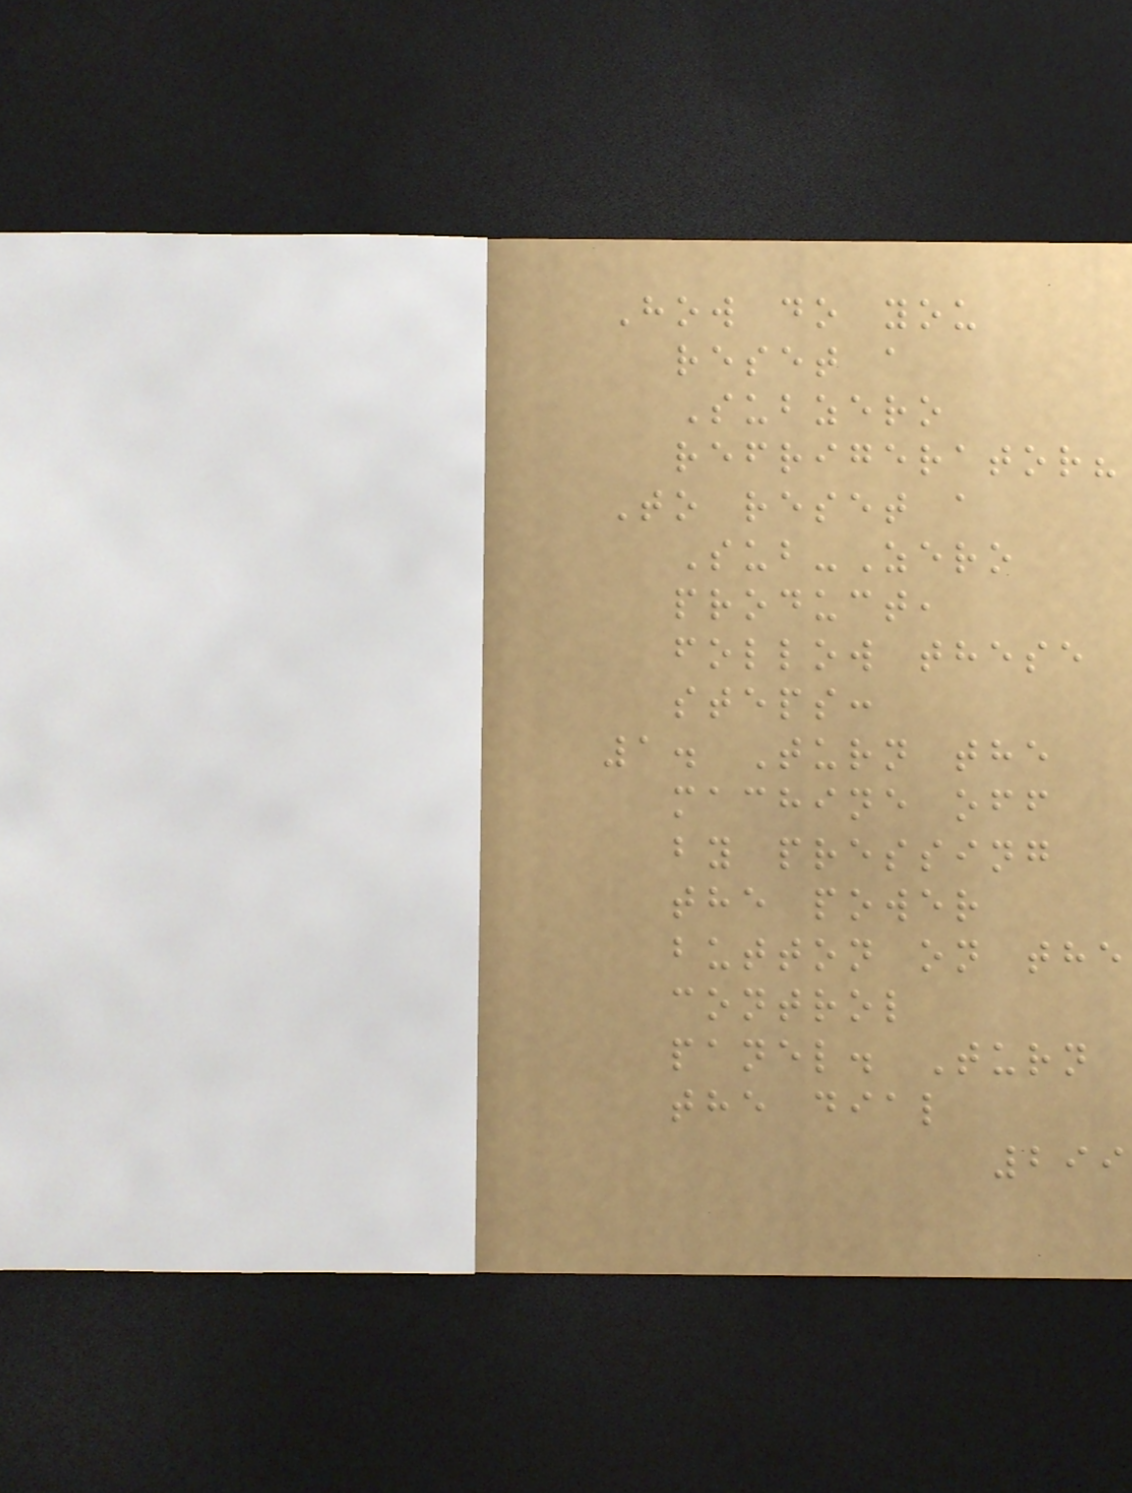How do you
reset a
Subzero
refrigerator?
To reset a
Sub-Zero
product,
follow these
steps:
1. Turn the
machine off
by pressing
the power
button on the
control
panel. Turn
the dial
299
